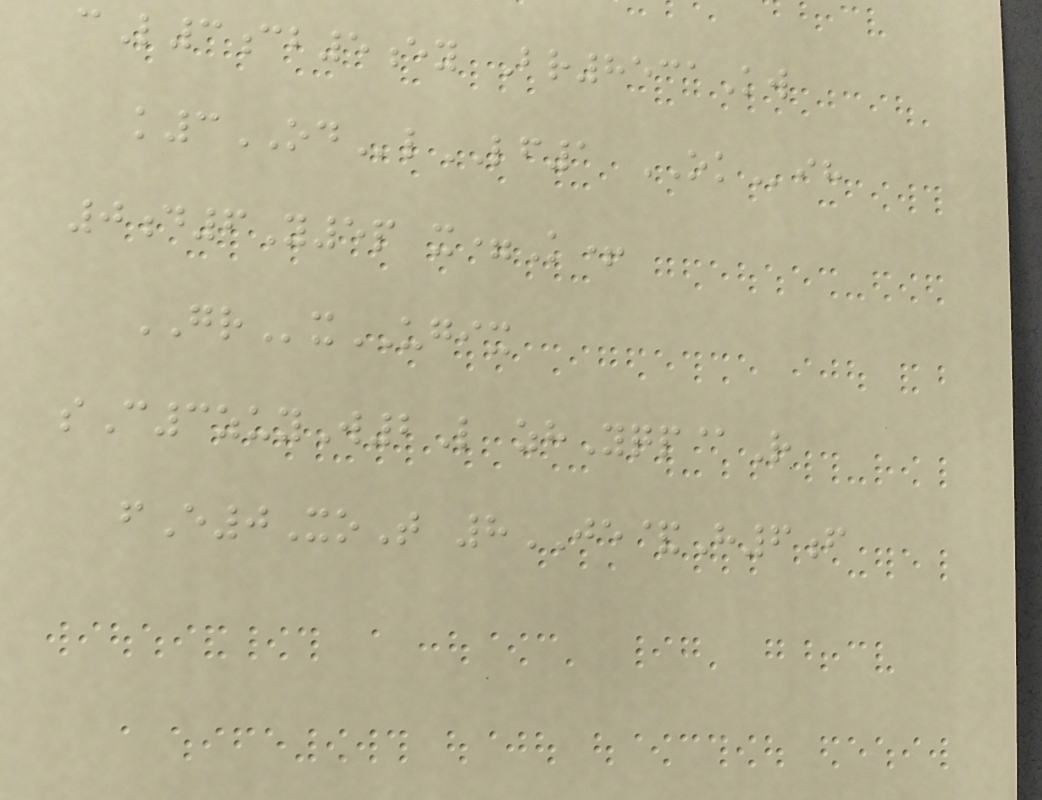cL3cb5ey Br8531Kw
k3ODlLF1 OKih
0d6Y5p x=K+
GRxUGIX
sC3zuyW2L zhYqp@R
fE0XoT 8JE&H6f
